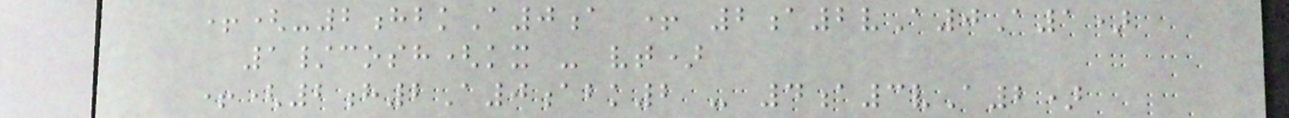+(-2hbkA0a + 2a2vA0A1)
1/cosh(kx - vt)
+(2h2A0abk2 - 4a3vA2)
